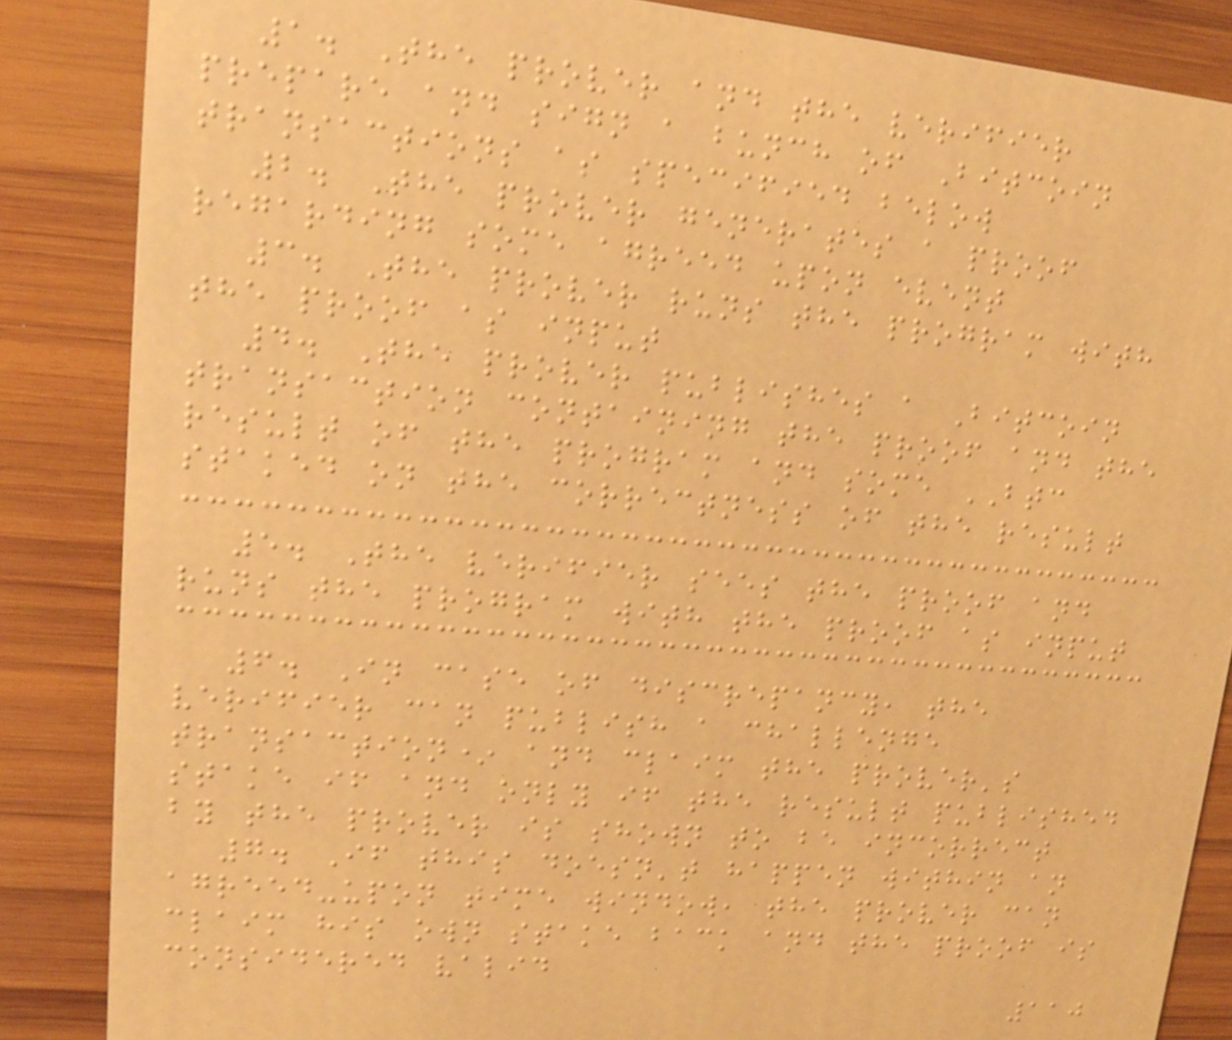1. The prover and the verifier
prepare and sign a bunch of Bitcoin
transactions as specified below
2. The prover generates a proof
regarding some agreed upon event
3. The prover runs the program with
the proof as input
4. The prover publishes a Bitcoin
transaction containing the proof and the
result of the program and some BTC
staked on the correctness of the result
5. The verifier sees the proof and
runs the program with the proof as input
6. In case of discrepancy, the
verifier can publish a challenge
transaction* and claim the prover's
stake if and only if the result published
by the prover is shown to be incorrect
7. If this doesn't happen within an
agreed-upon time window, the prover can
claim his own stake back and the proof is
considered valid
110
